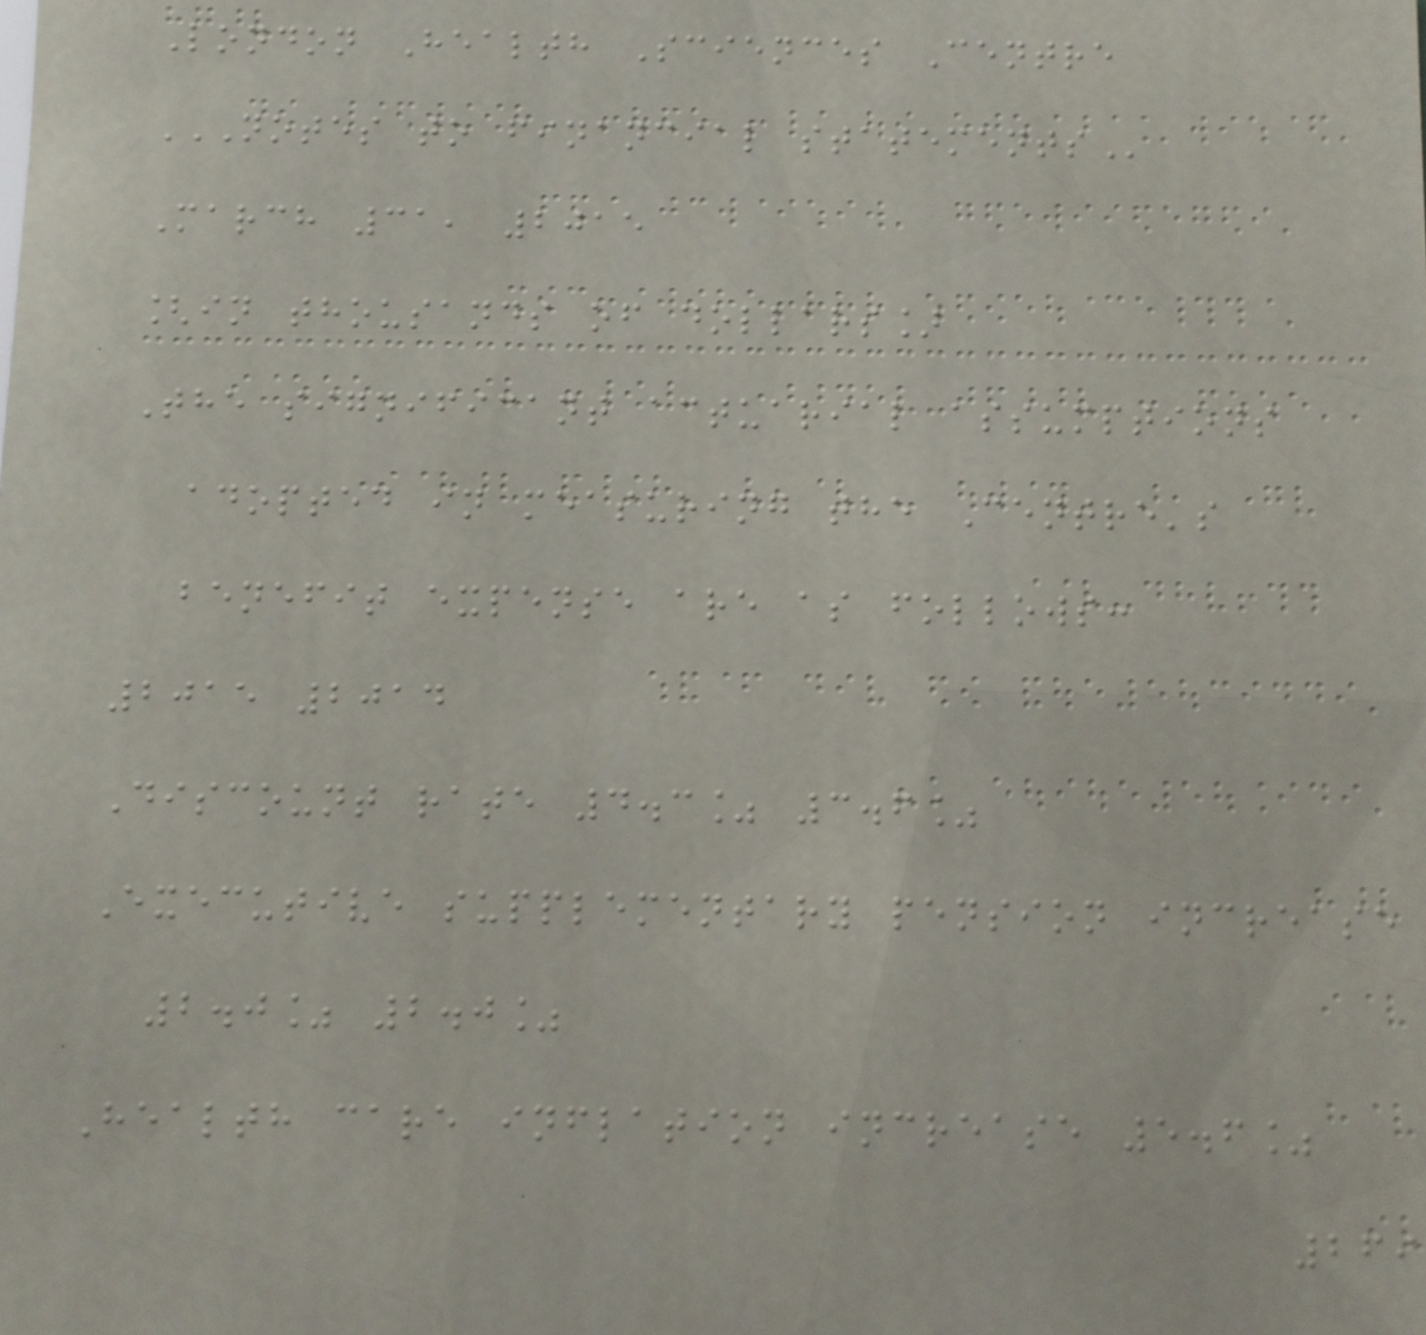London Health Sciences Centre
NOTES TO FINANCIAL STATEMENTS
March 31, 2015
[in thousands of dollars]
The significant actuarial assumptions
adopted in measuring the Centre's
benefit expense are as follows:
2015 2014
Discount rate 4.3% 3.6%
Executive supplementary pension increase
2.0% 2.0%
Health care inflation increase 5.6%
269
